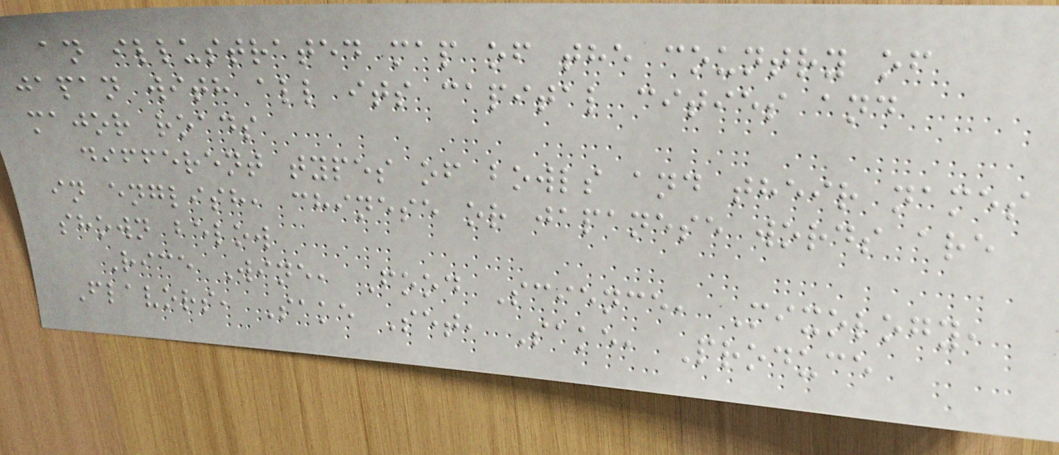an illustrated map of the country of
japan with all its capital cities and
major roads
different types of bowls and their names
in english, chinese or japanese words are
shown below
Rice Wine, Food Science, Mixology,
Flavors, Sake Set, Sake, Produce
